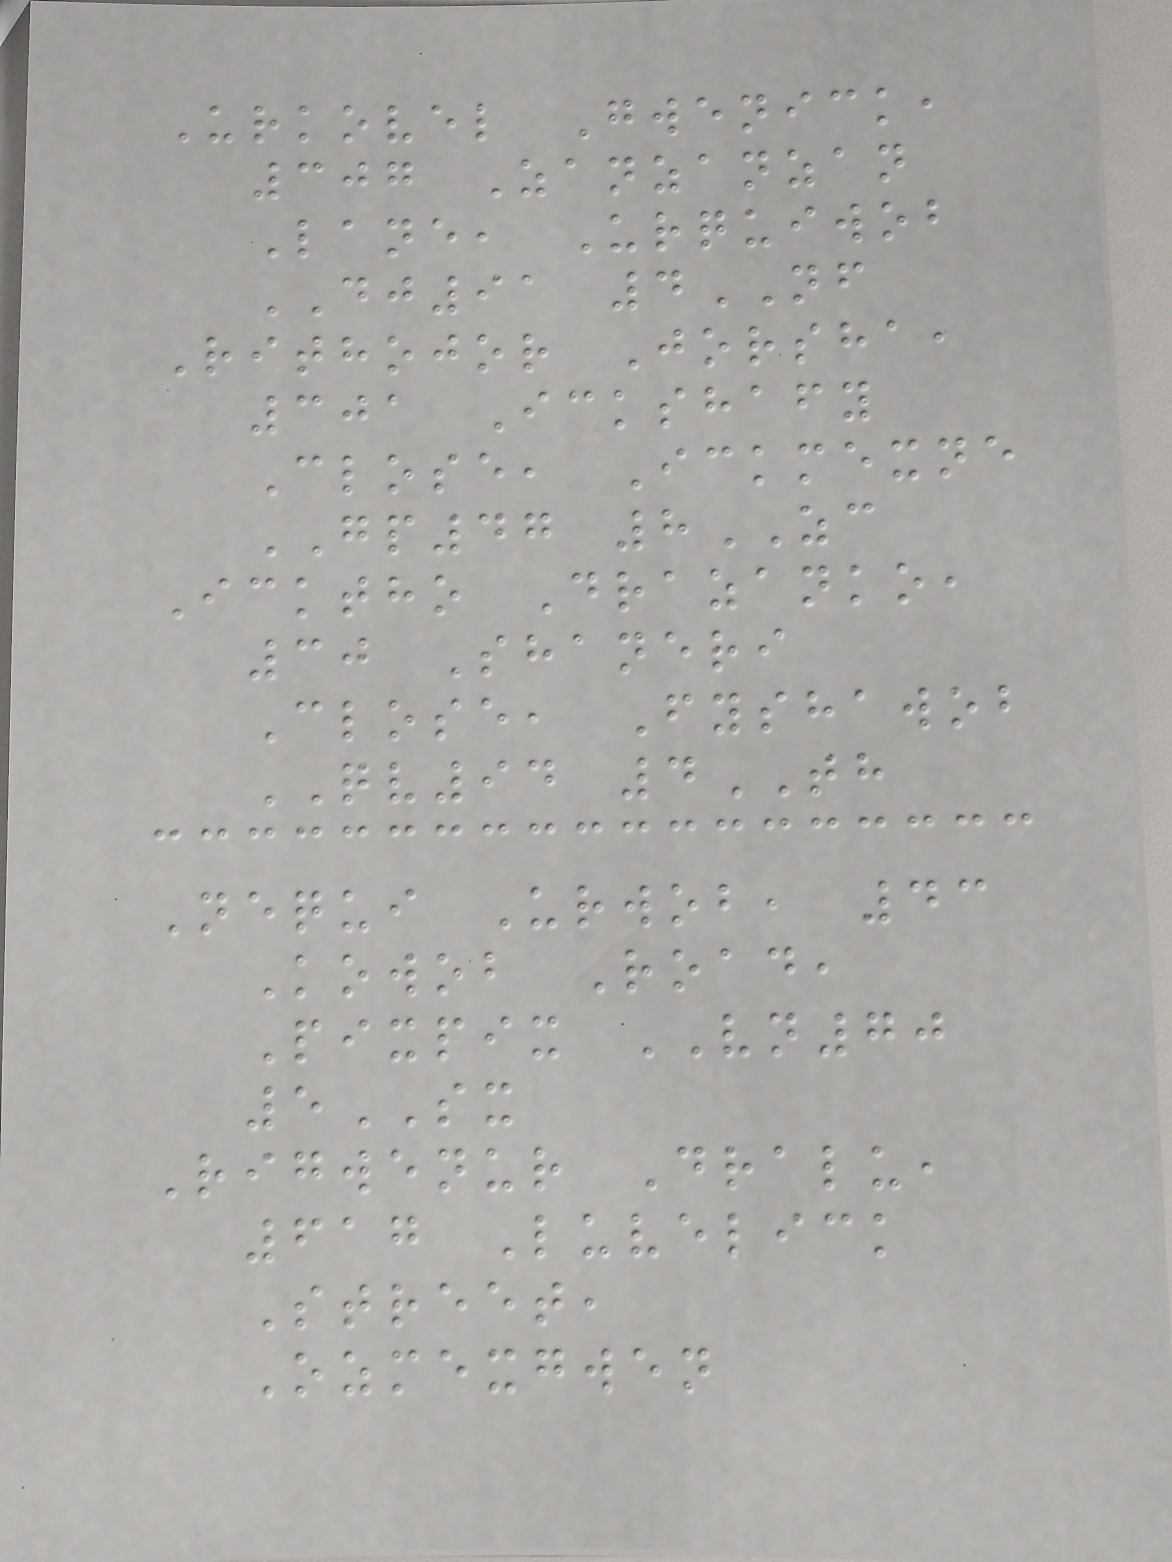Urkovel Gwenick,
307 Zanzanzan
Lane, Urquiwob
DJ91 4NF
Rithojor Jorsha,
301 Ickshafy
Close, Ickmexne
GP47 8ZC
Icktho Drazanko,
30 Shaneri
Close, Fyshawob
QV94 4TH
Nequi Urwob, 43
Kowob Road,
Pixpix VN70
5SX
Rigwenur Dralu,
617 Luvelick
Street,
Ozmexgwen
